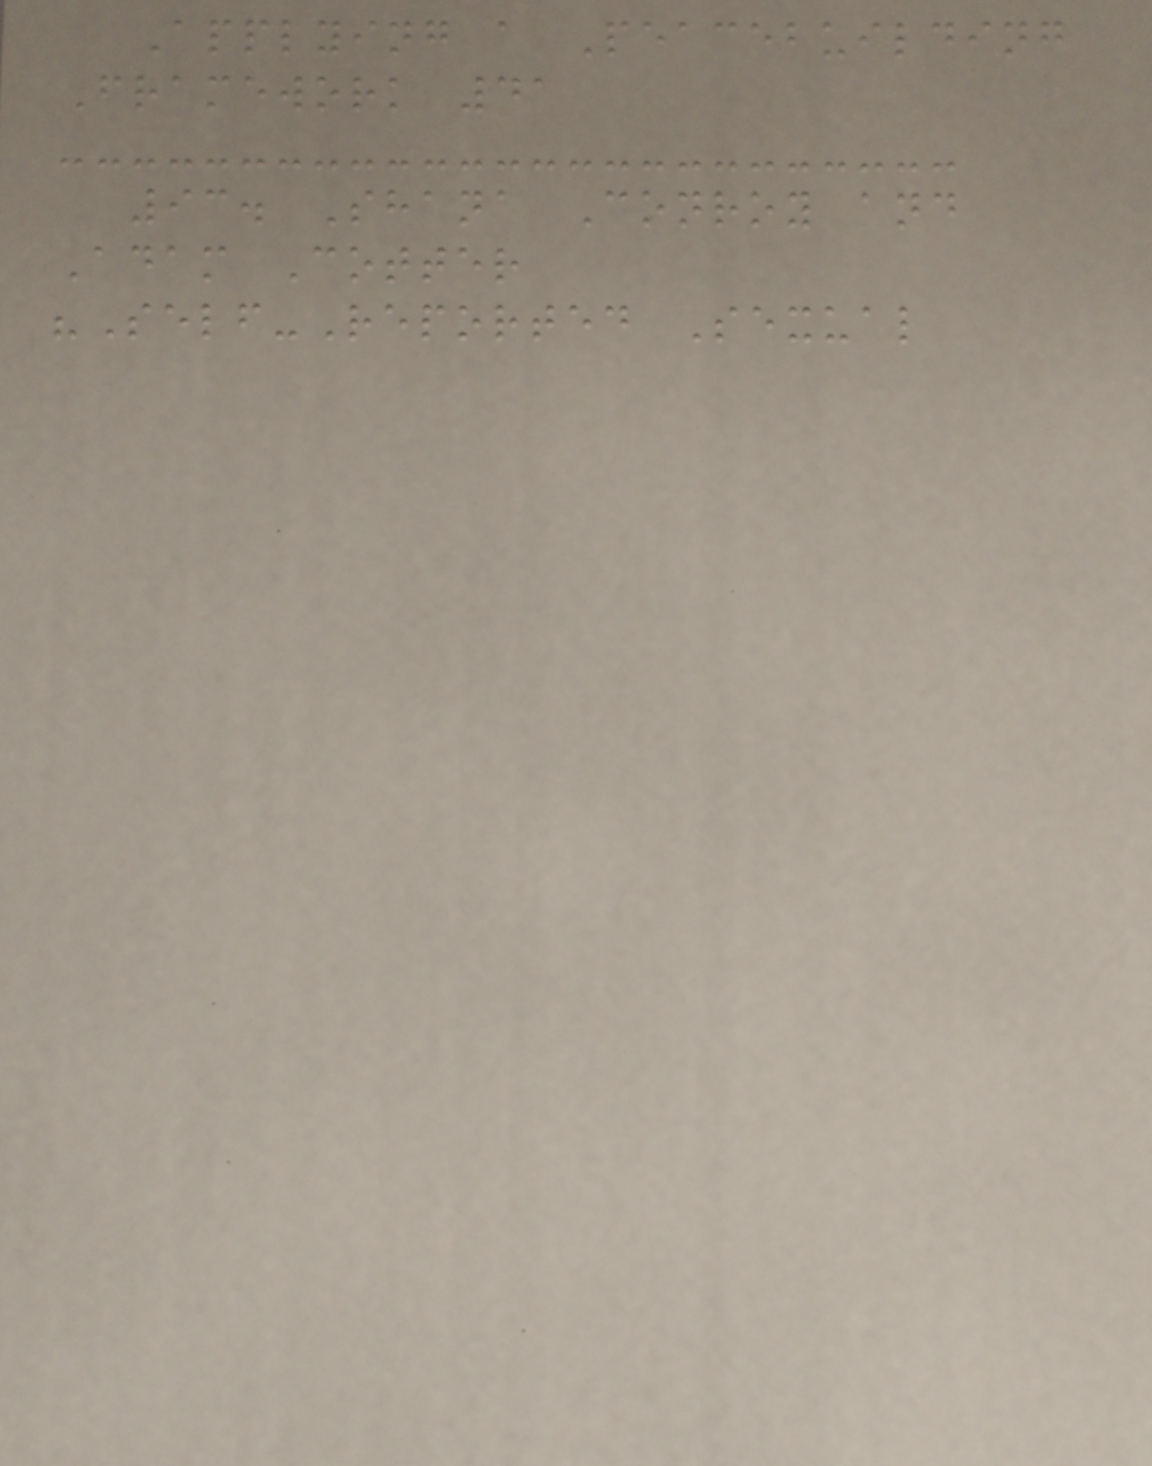Applying a Peacebuilding
Framework 41
93. Shana Conroy and
Adam Cotter
"Self-Reported Sexual
